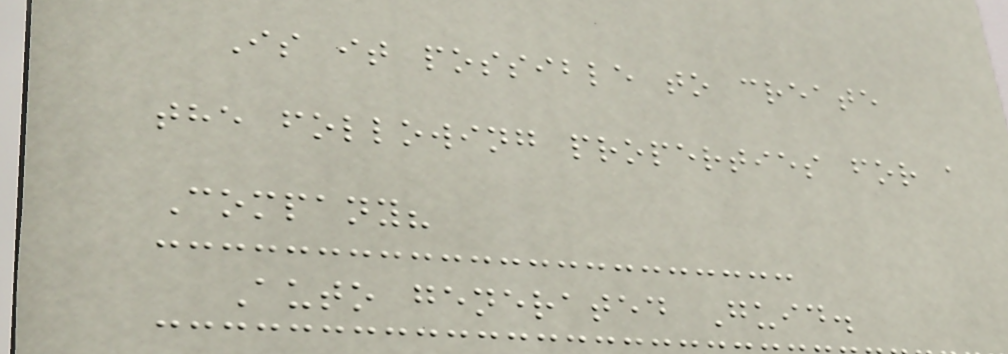Is it possible to create
the following properties for a
Company?
Auto generated Guid.
